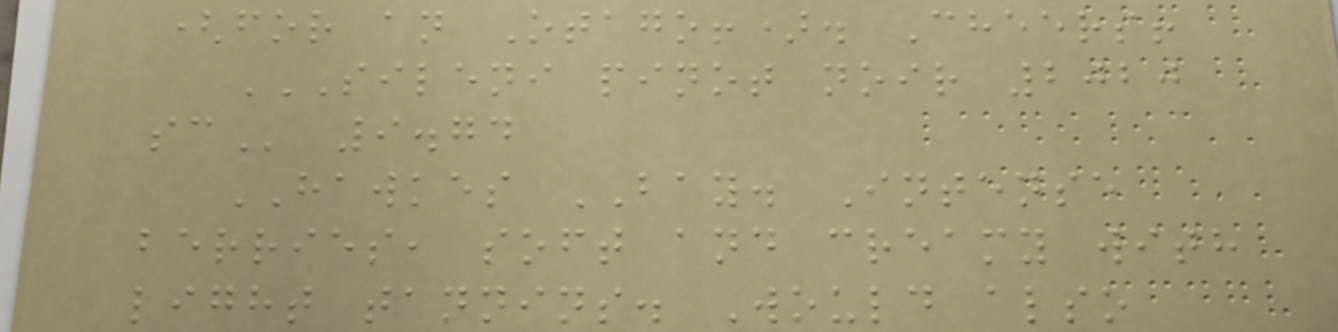(for an Otago!). Cheers!
SILENI PINOT NOIR 2020
SC 9.74
HAWKES BAY. Intense
berries, soft and creamy with
light tannins. Would also
